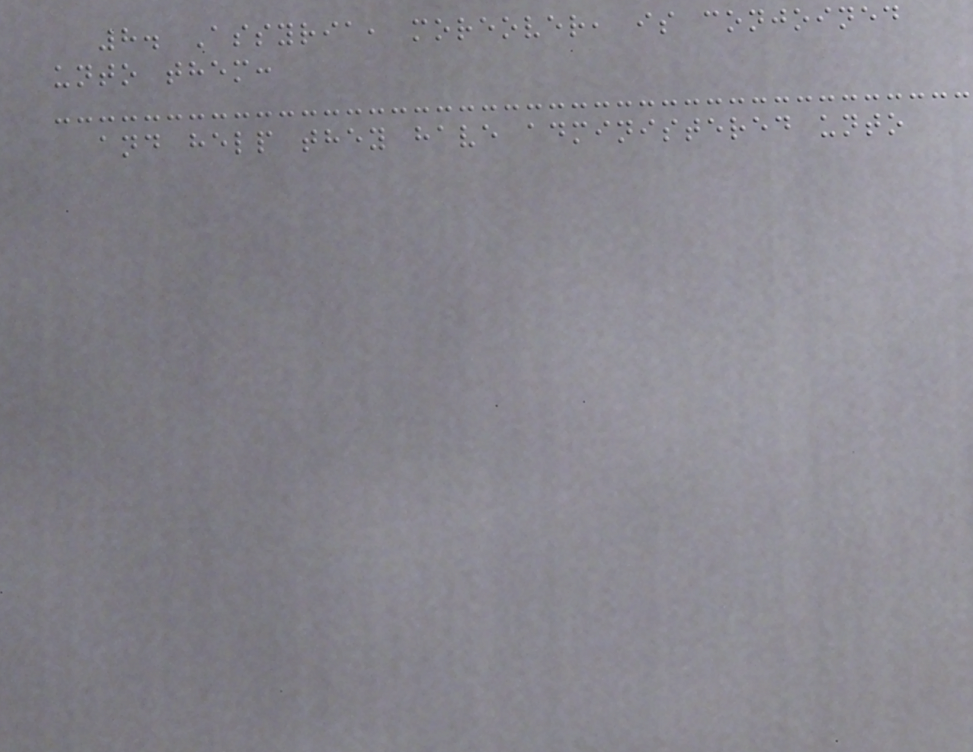8. Assyria, moreover, is conjoined
unto them:
and help they have administered unto
